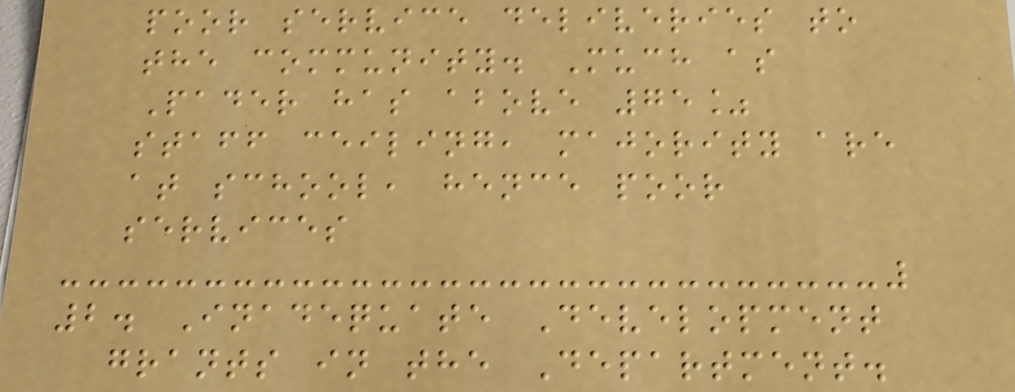poor service deliveries to
the community. Much as
Pader has above 75%
staff ceiling, majority are
at school, hence poor
services
2. Inadequate Development
grants in the Department.
